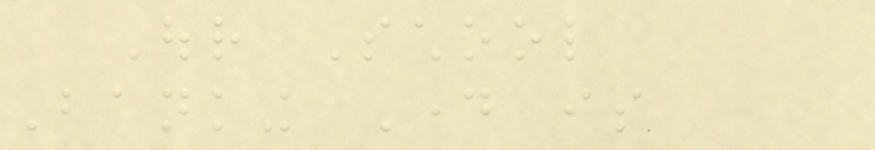Our School
Banking Day is
